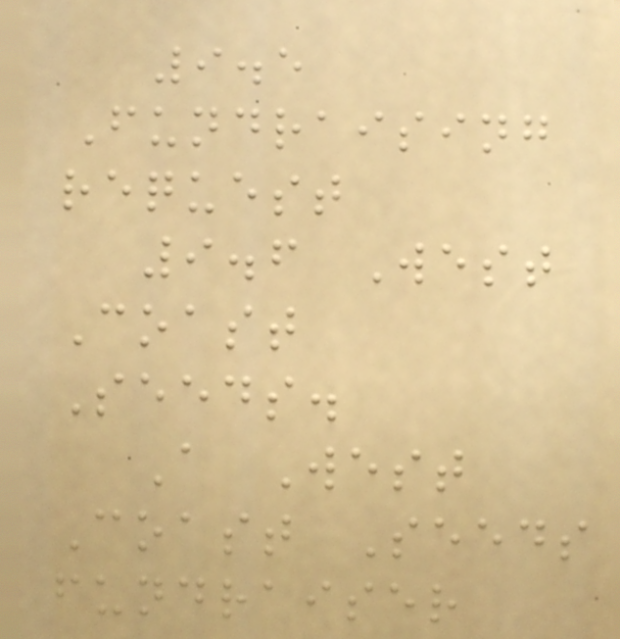9.5
Fundraising
request
9.6 West
Coast
Seeds.
A West
Coast Seeds
fundraiser
